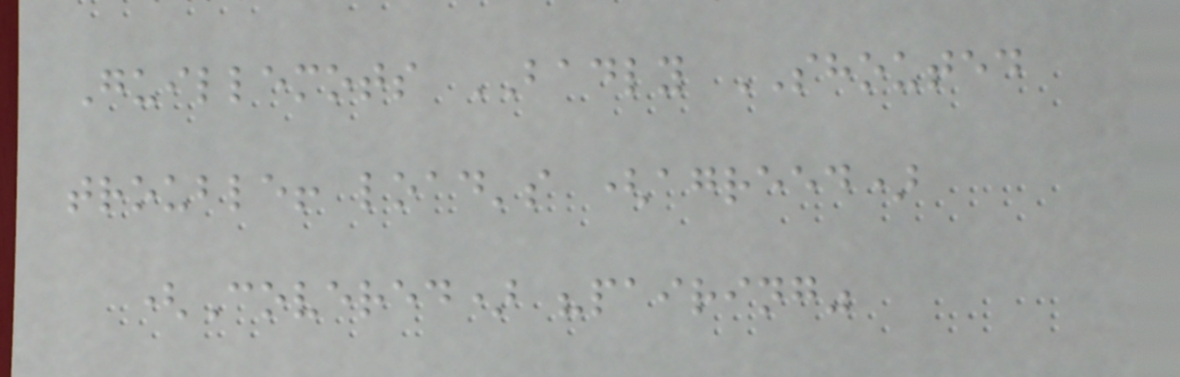Guillemots BADLY SHOUTED
trouble! load's (agreed)
(Covered) "pairing"
